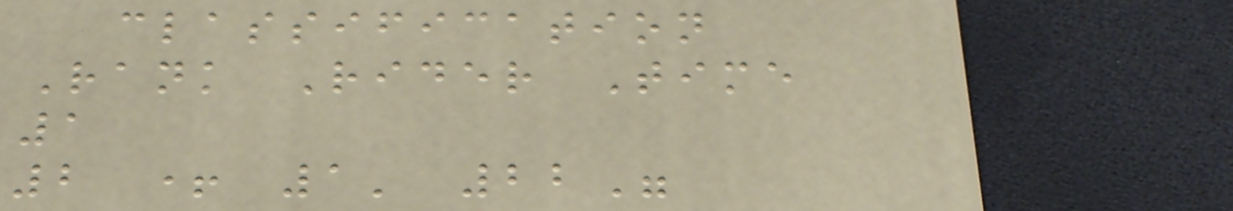classification
Rank Rider Time
1
2 + 1' 22"
